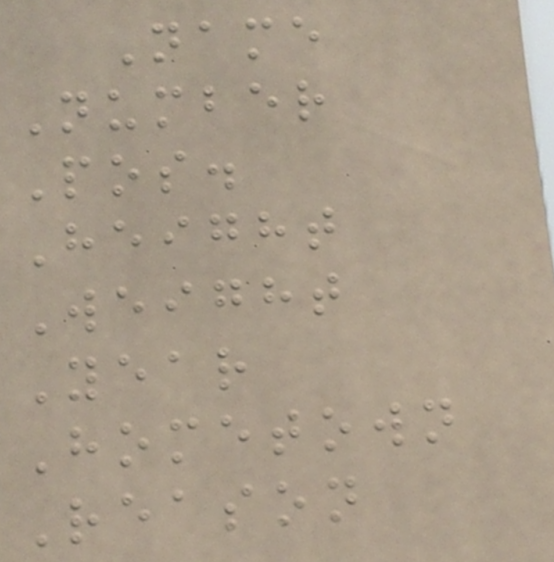Name
Number
Pos.
Height
Weight
Year
Hometown
Reason
